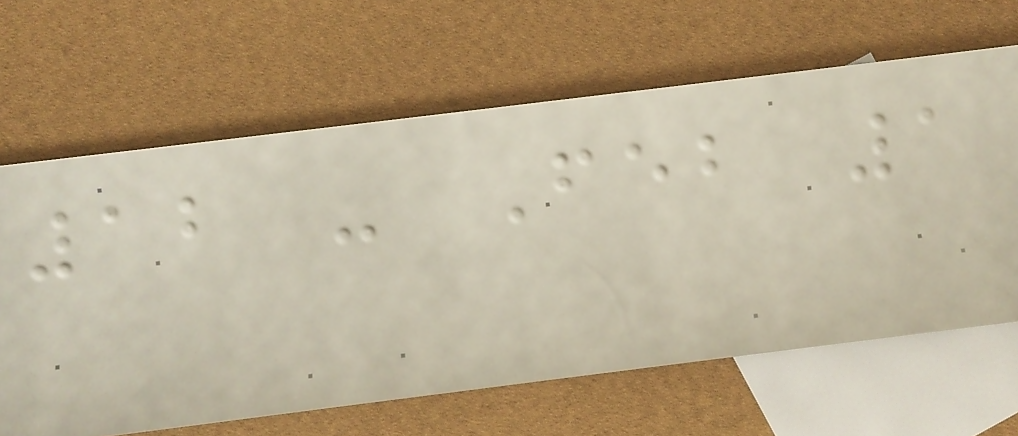12 - Feb 1
